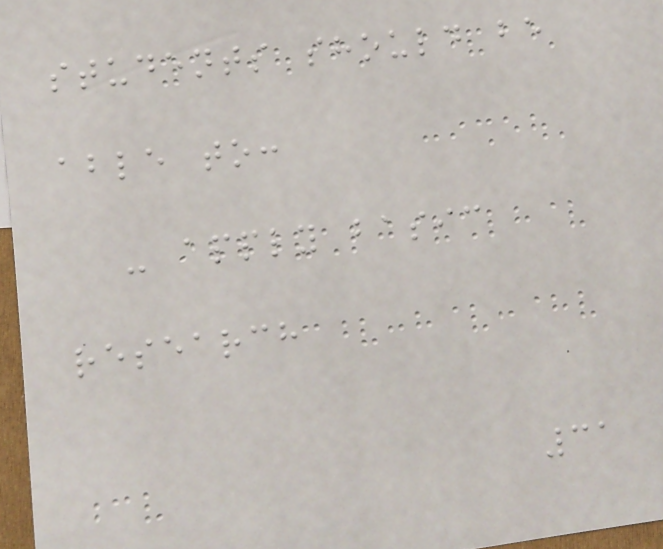students should be
able to:
- apply basic
research
31
